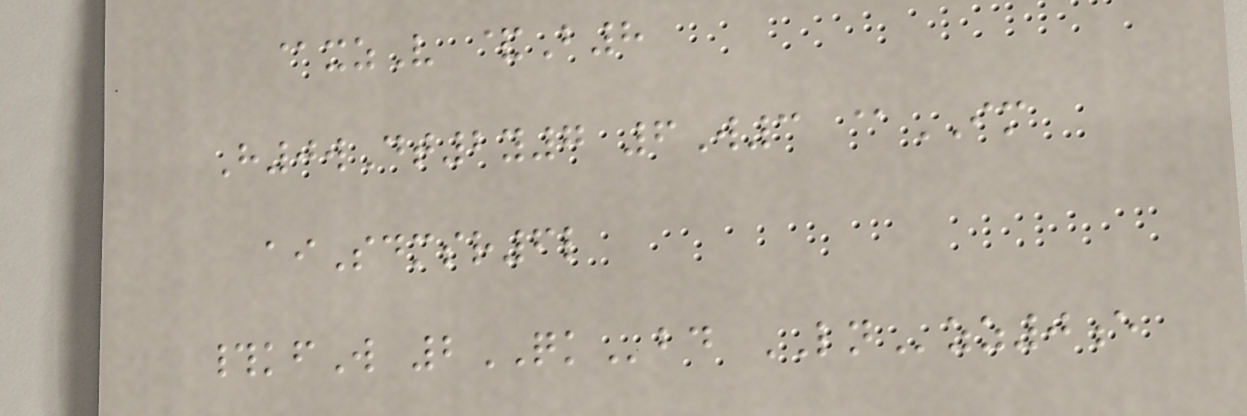@xzV &B8
H0wDt2y7 6W3 @IM
aiSdmsr6l
#kfW 2QKbd LNzz0e
